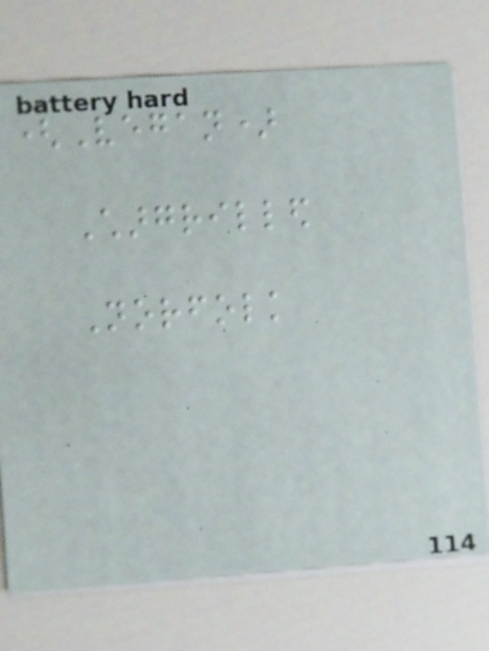(Vegan)
Chargrilled
Norfolk
